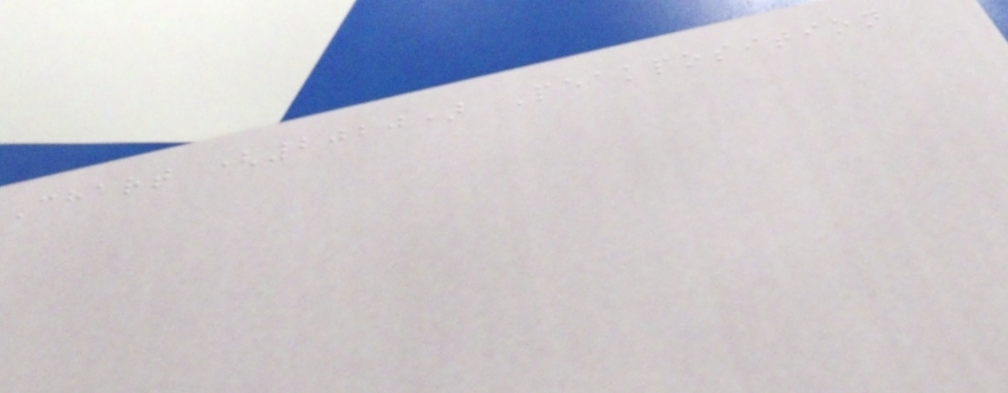Chart (2020) Peakposition
